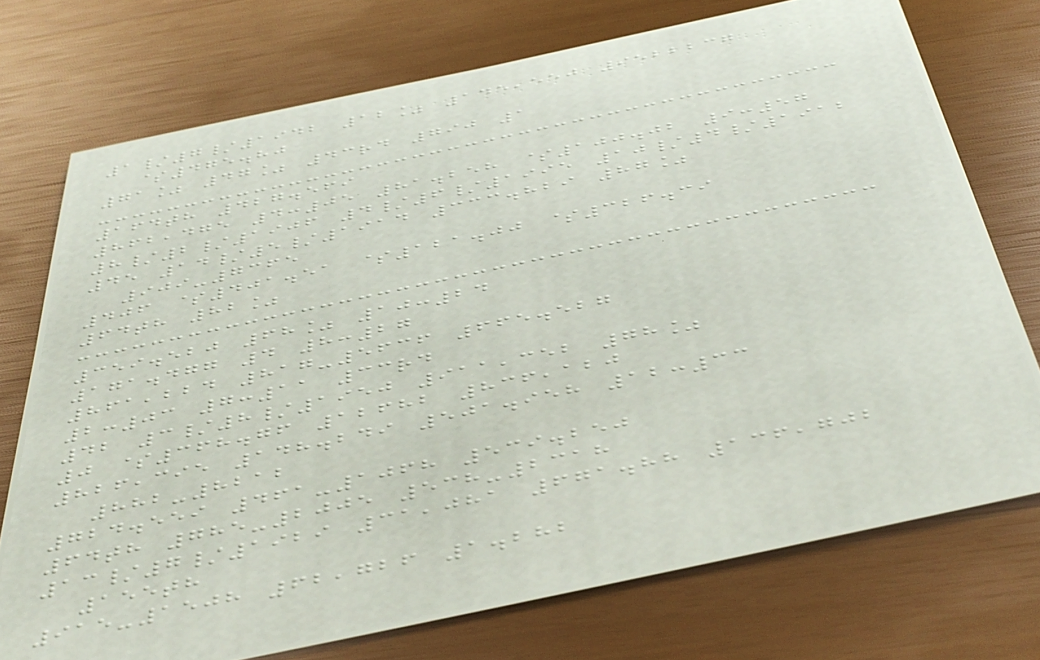1/7/1942 12% 145,550 9522237
$475.80
71% 47% 43rd 790 1
164th 427.569
862,475 4:05 81.258 $100.02 9:57
8/2/1906 4/6/1995 10/4/1912
45 14/5/1914 333.829 87%
909-7365
406 $401.51 $121.00 $326.39
64th 82%
359.520 68% 10:24
171.477 4 8:27
861,224 817-5636 665.527
2:03 7:11 33rd
42 3/8/1950 911,352 78%
0 $368.76 12682 836,120
826,395 148.249 501.958 12:33
882-8212
724.559 461-1068 539.250
64th 785-2005 538-2318
13/7/1929 31,081 671.88 136,702
155th
915-1508 62,726 1.282
